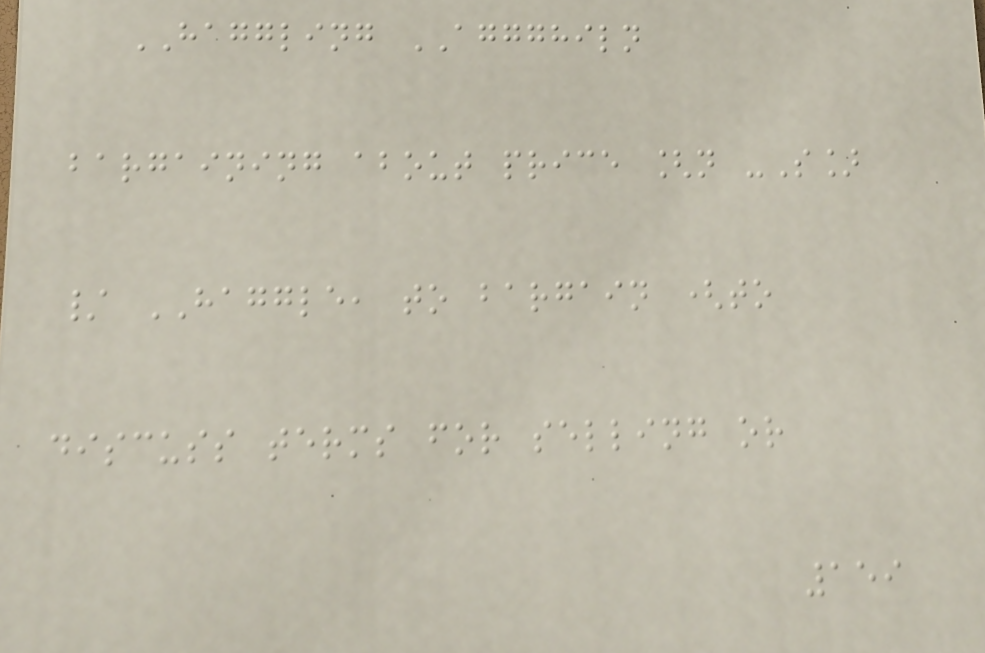HAGGLING AGGGHILN
bargaining about price [n -S]
/ HAGGLE, to bargain (to
discuss terms for selling or
159
